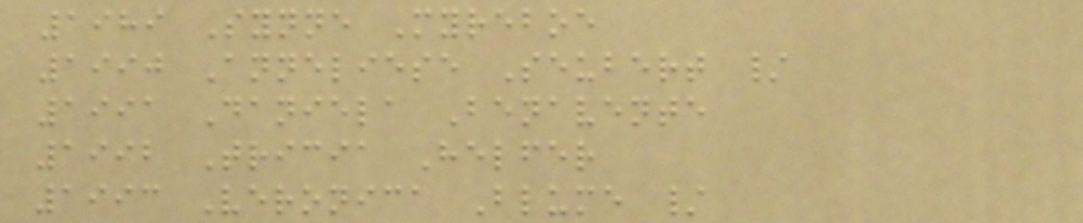1989 Synne Myreboe
1990 Anneliese Seubert /
1991 Daniela Benavente
1992 Tricia Helfer
1993 Veronica Blume /
